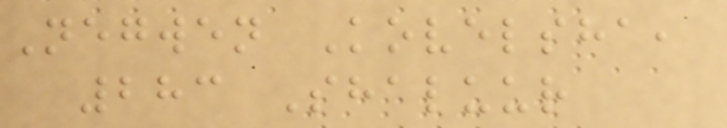Negwen Kovelsha,
283 Shaluur
